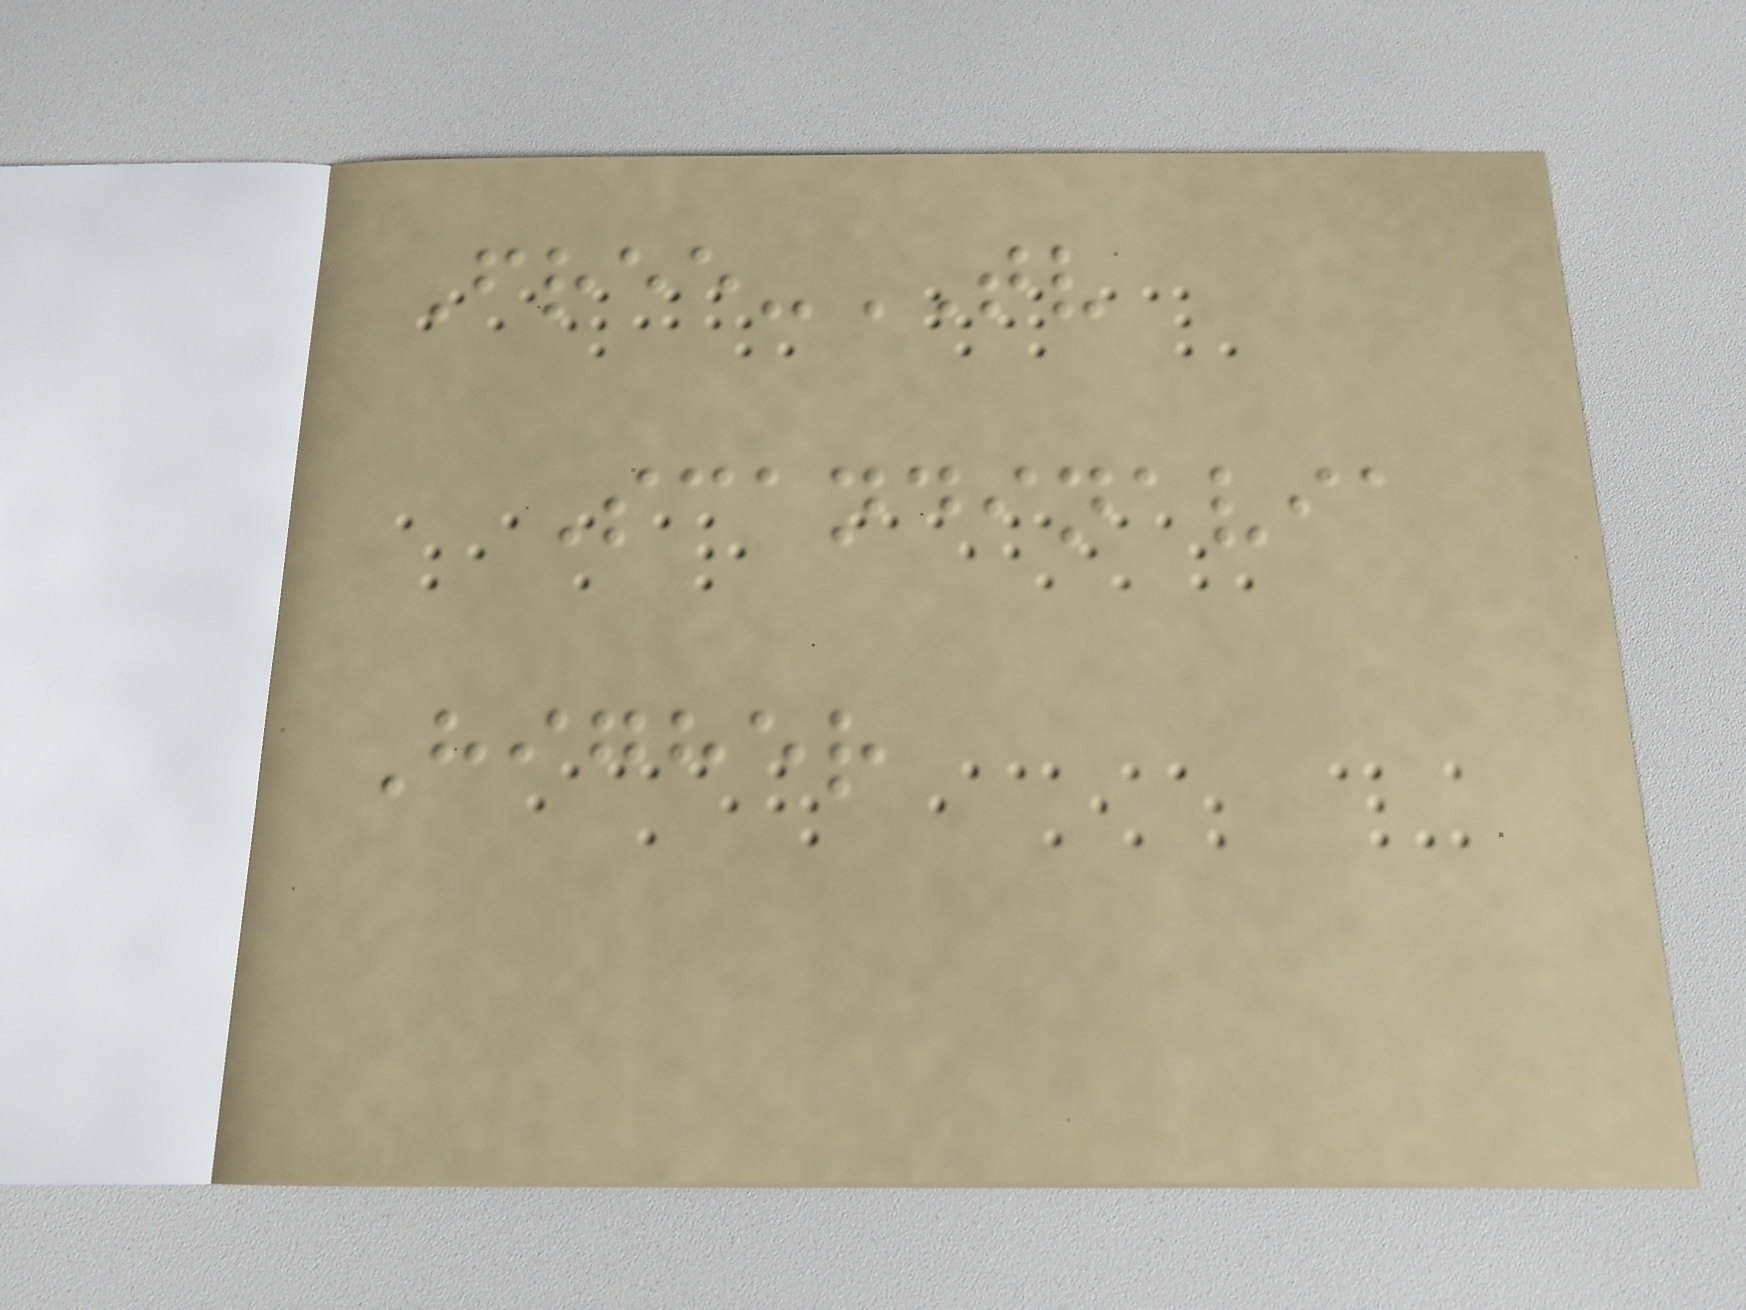Free-TV
Scandinavia
Higher
